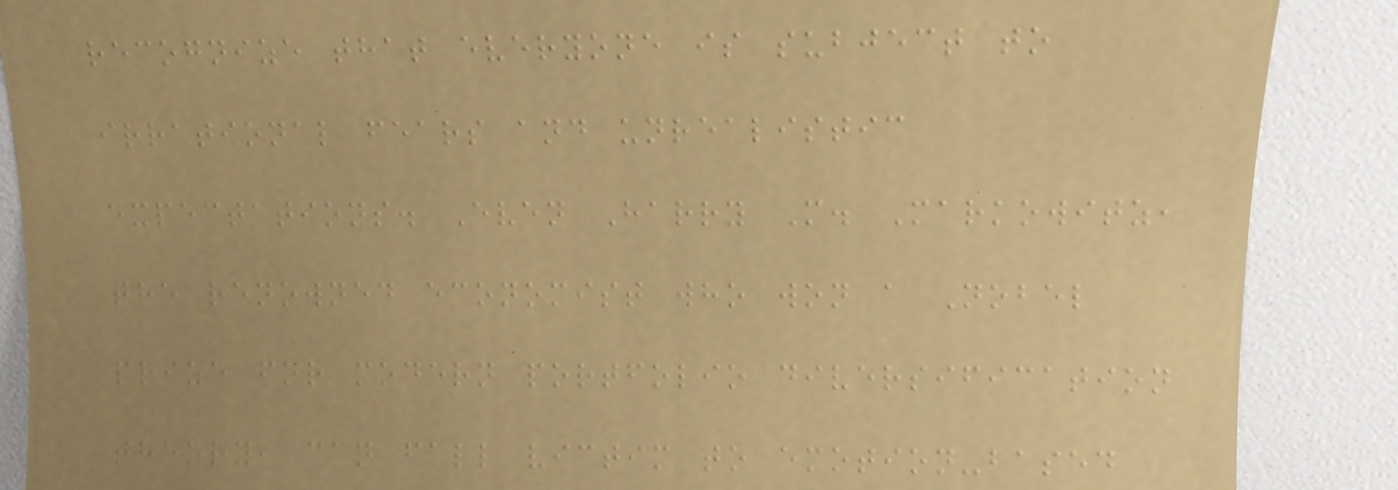recognize that everyone is subject to
irrational fears and unrealistic
expectations. Even Harry M. Markowitz,
the renowned economist who won a Nobel
prize for modern portfolio diversification
theory, can fall victim to emotion-based
